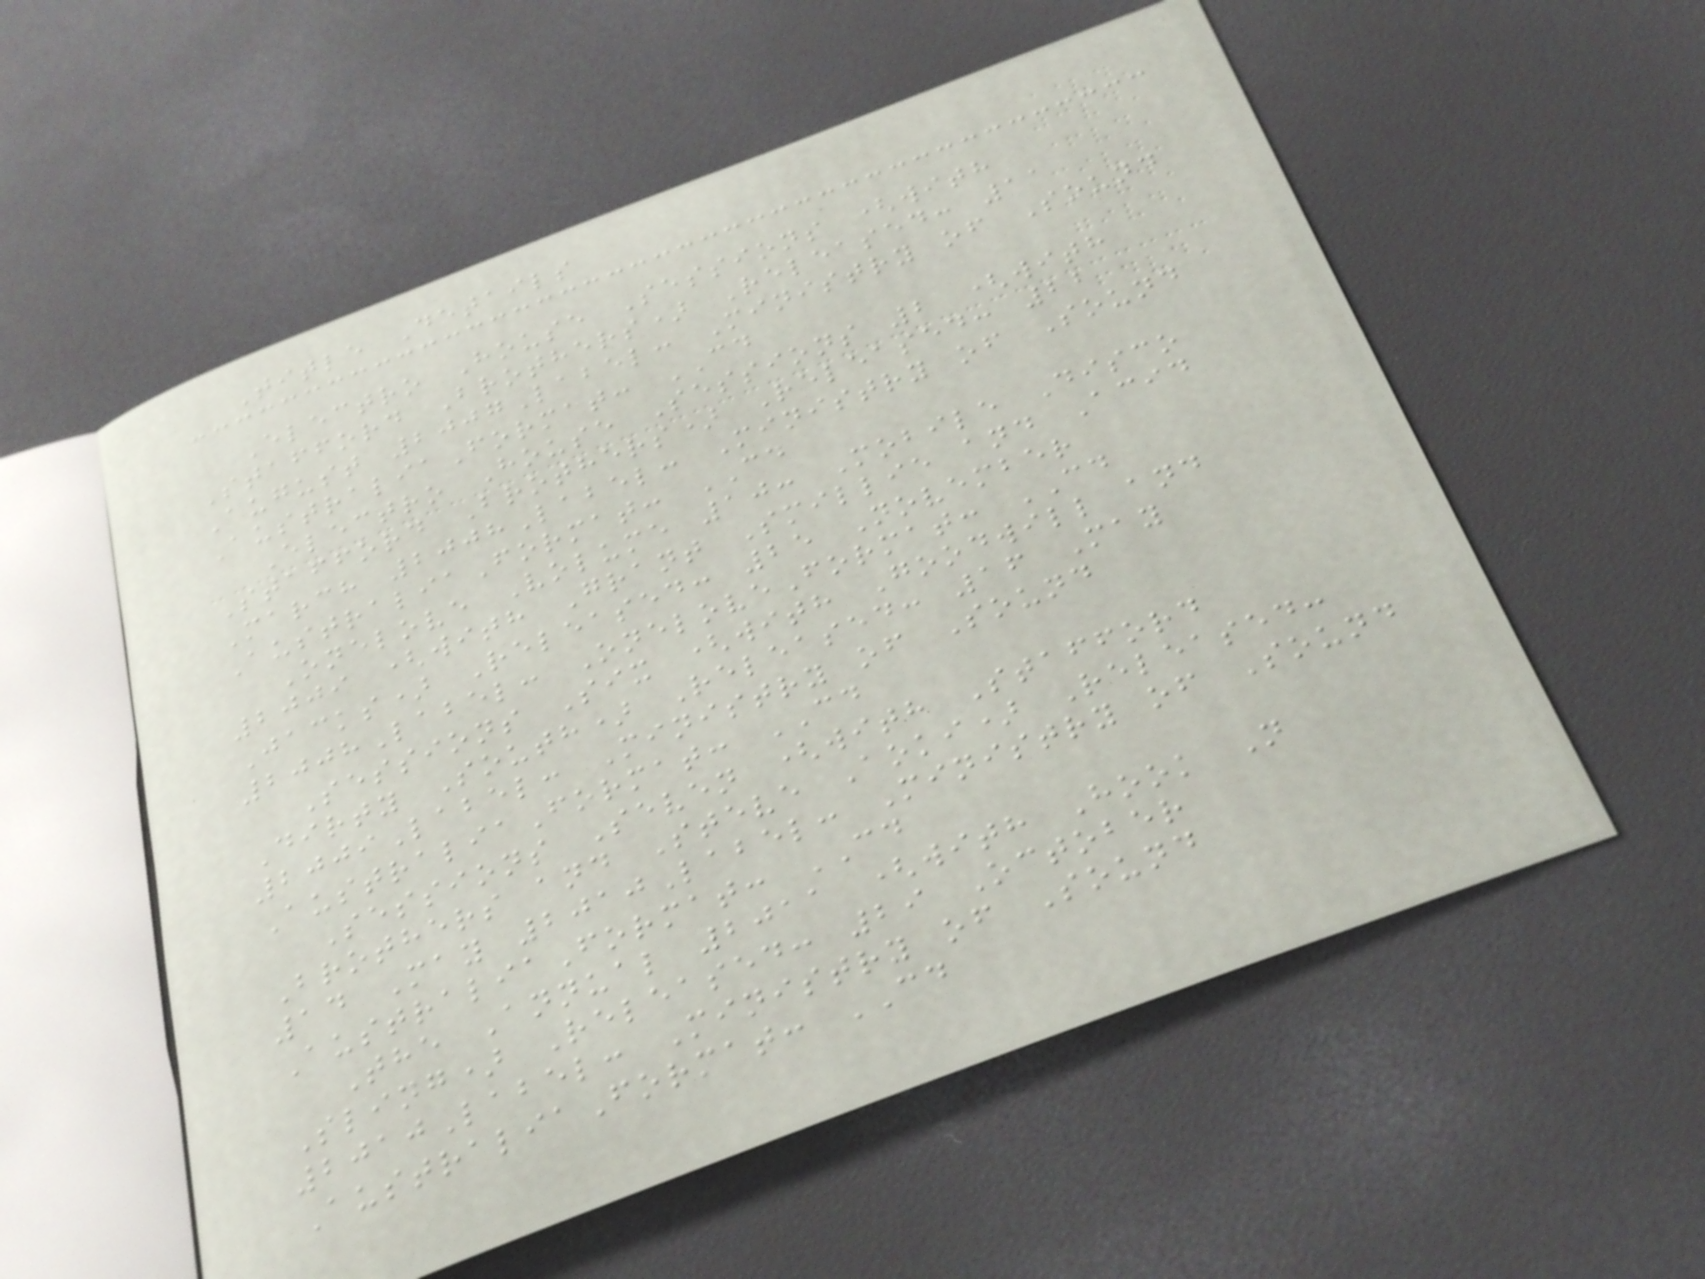Title Details
Electro House Sessions (with
Stafford Brothers) Released: 11
August 2007Label: Ministry of Sound
AustraliaFormat: CD
Electro House Sessions 2 (with
Stafford Brothers) Released: 22
March 2008Label: Ministry of Sound
AustraliaFormat: CD
Onelove Volume 10: Mobile Disco
2009 (with Grant Smillie and Acid
Jacks) Released: 25 November
2008Label: OneloveFormat: CD
Sessions Six (with Goodwill and
Dirty South) Released: 16 May
2009Label: Ministry of Sound
AustraliaFormat: CD
Sessions Seven (with Stafford
Brothers and Steve Aoki) Released:
14 May 2010Label: Ministry of Sound
AustraliaFormat: CD
The Annual 2011 (with Hook N
Sling) Released: 29 October
2010Label: Ministry of Sound
AustraliaFormat: CD
